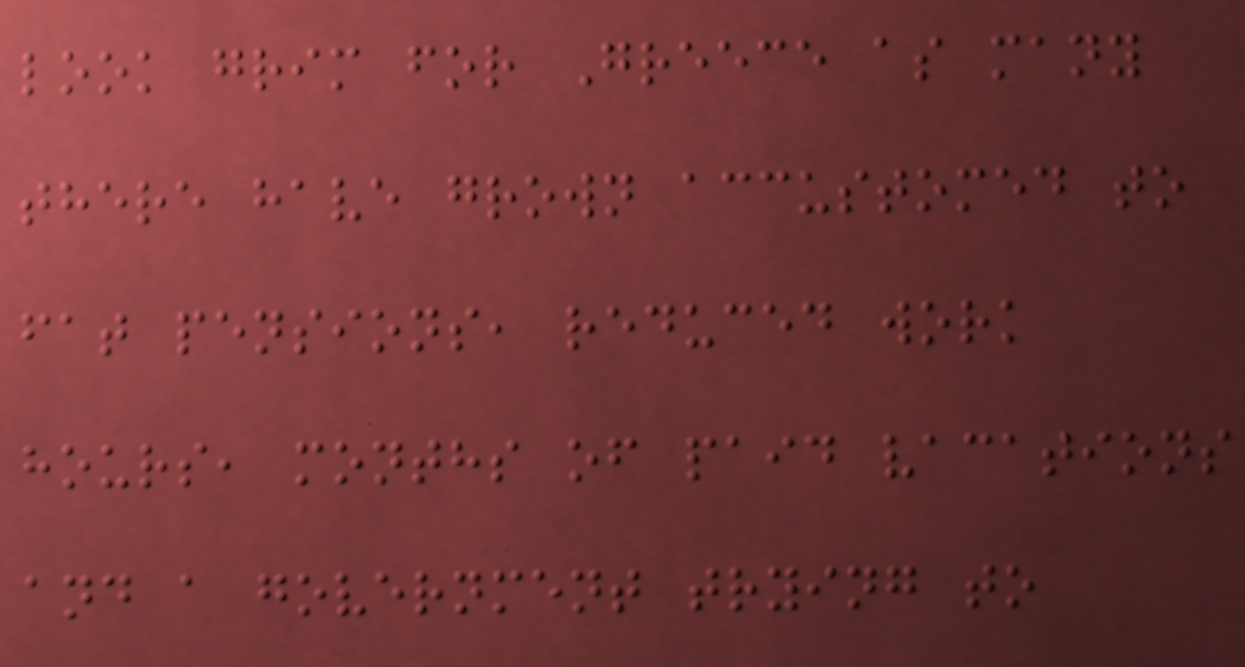look grim for Greece as many
there have grown accustomed to
fat pensions, reduced work
hours, months of paid vacations
and a government trying to
